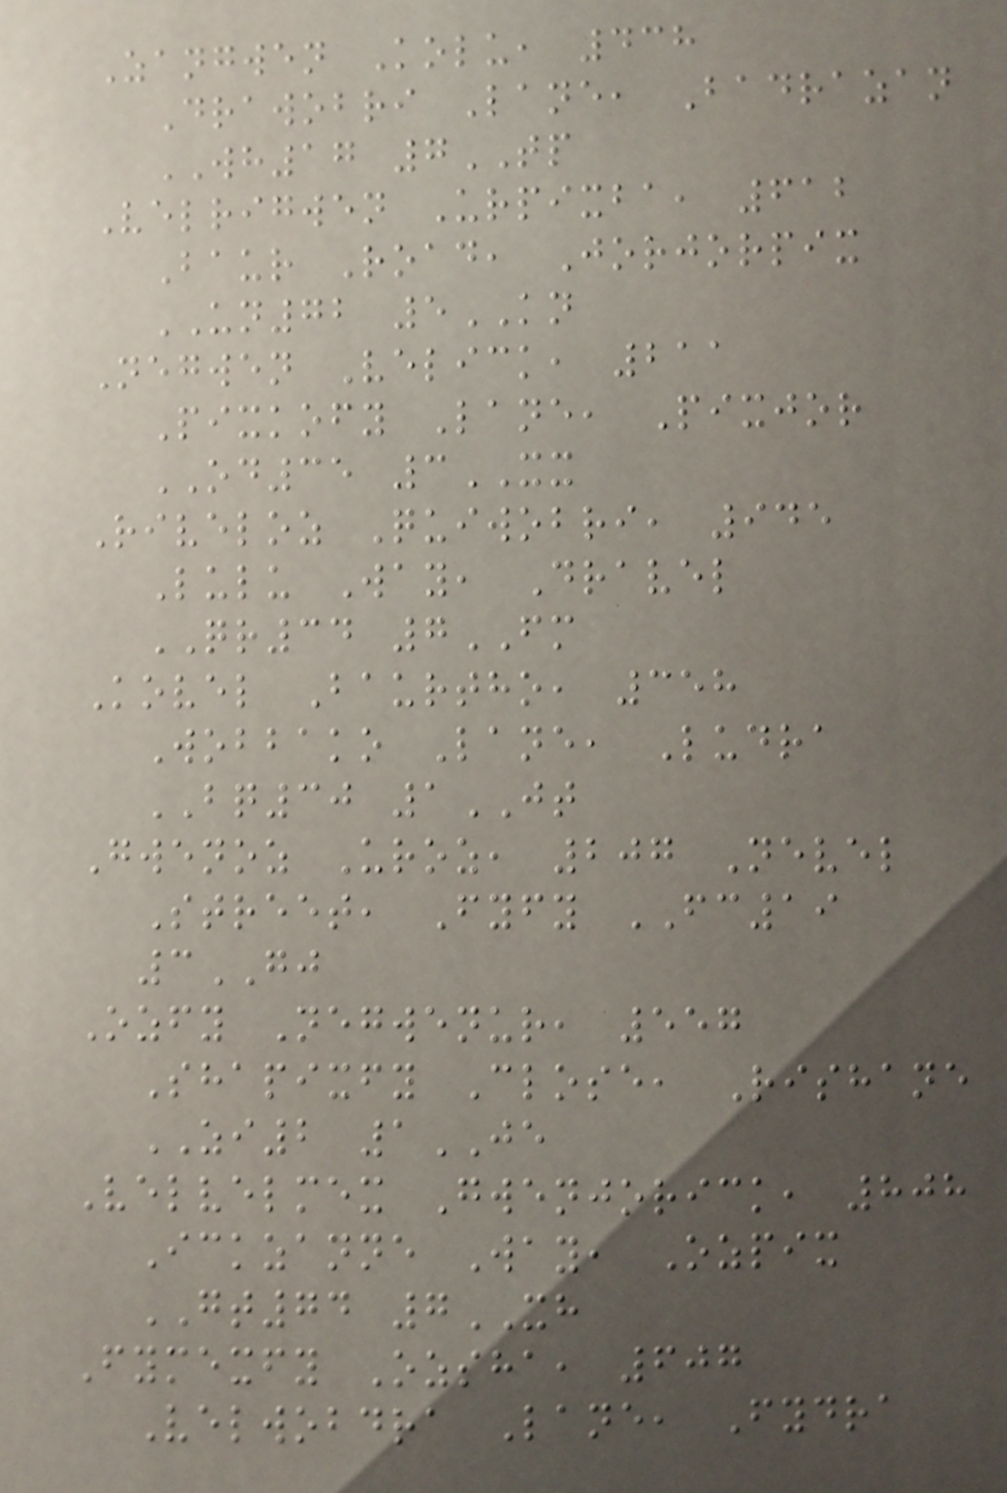Zangwen Kolu, 438
Drawobri Lane, Badrazan
WH17 7TP
Velrigwen Urpixba, 612
Baur Road, Jorjorpix
UN72 5KN
Negwen Velick, 211
Pixkofy Lane, Pixjor
OD35 3XX
Riveloz Quiwobri, 945
Lulu Way, Dravel
QR34 7FM
Kovel Baurtho, 358
Wobbako Lane, Ludra
BQ30 1JT
Gwenoz Uroz, 207 Nevel
Street, Fyfy FC19
3GJ
Ozfy Negwenur, 557
Shapixfy Close, Rishane
ZI2 1JE
Velvelmex Gwenjorick, 808
Ickzanne Way, Ozpix
GT74 7XH
Fymexfy Ozsha, 607
Velwobdra Lane, Fydra
